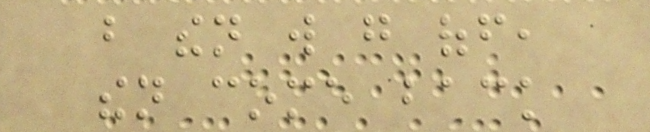but then will go off,
then come back
